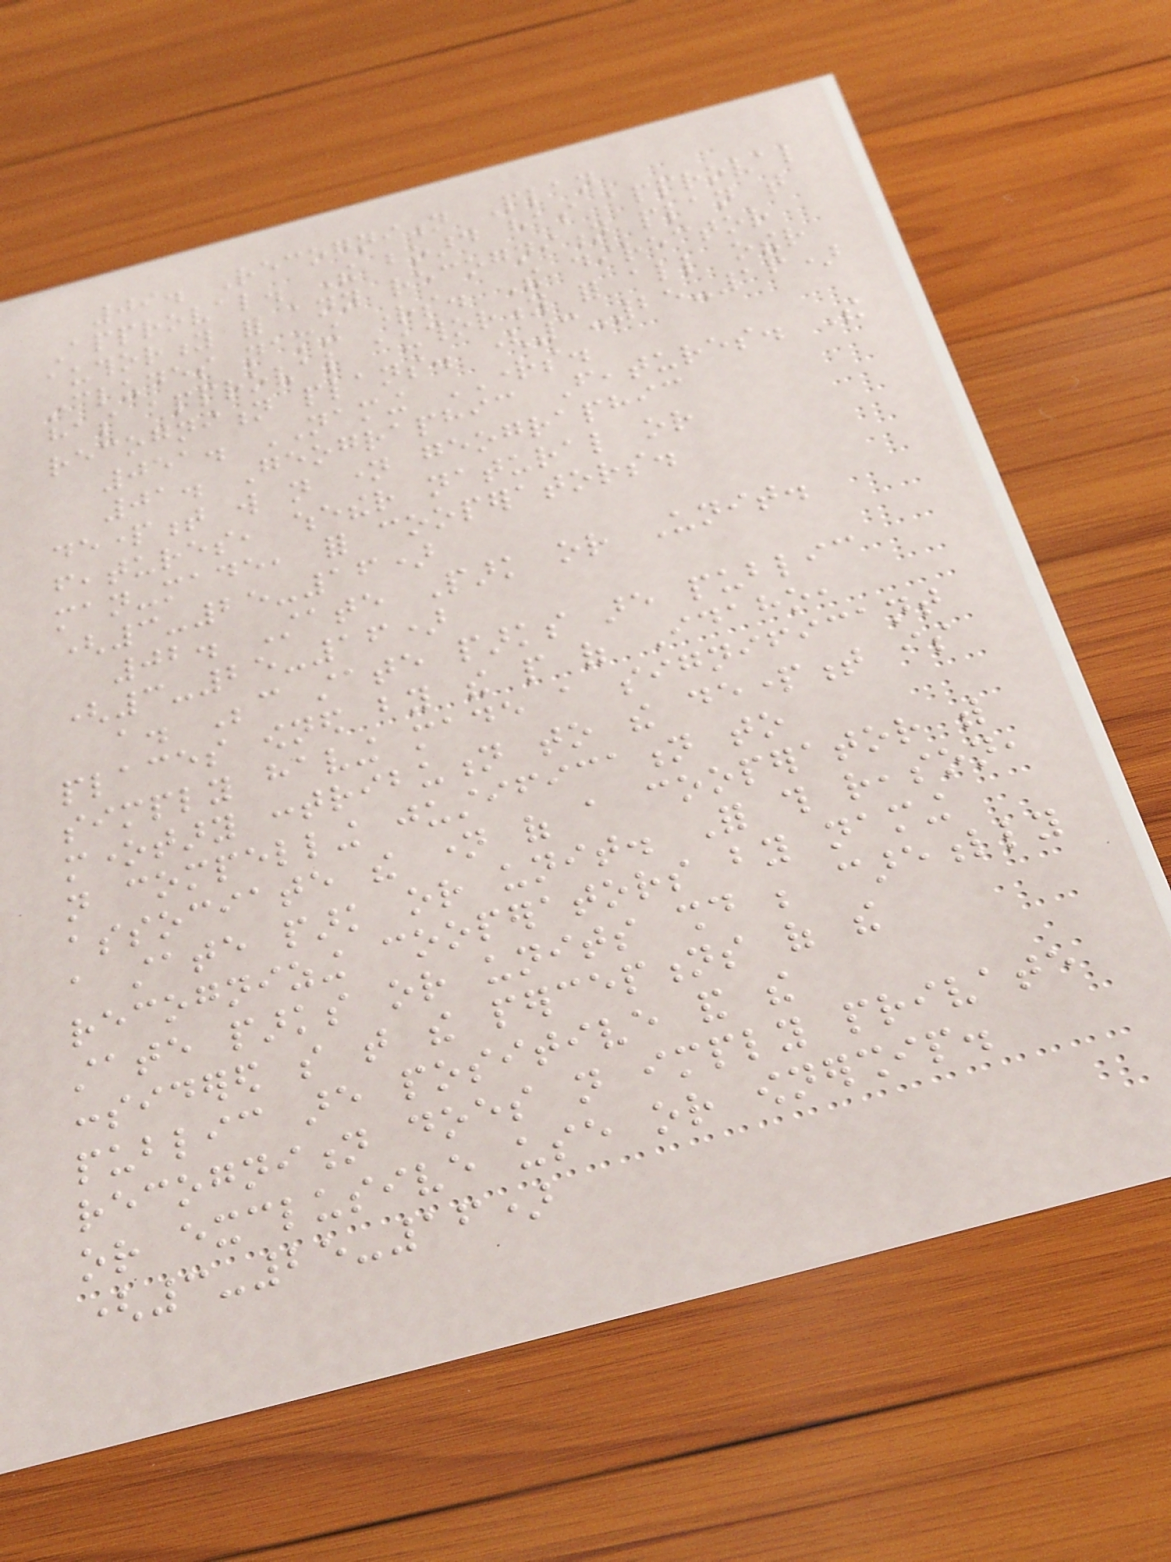09. Recognition Plan
Approval. The board has approval
authority for any recognition plan that
includes naming rights. The director
has approval authority for all other
recognition plans. (3-25-16)
051. NAMING RIGHTS.
01. Geographic Features. The
department will not name geographic
features, whether natural or
man-made, for cooperators.
(3-25-16)
02. State Park or Unit.
(3-25-16)
a. Because state parks are public
places owned by the people of Idaho,
simply having made a significant
monetary contribution to the department is
not compelling justification to
associate the name of a cooperator with
a state park or unit. For this reason,
recognizing cooperators by naming
state parks or units should be carefully
considered so that the perceptions of the
public are positive and the
recognition does not imply private
or exclusive use or ownership.
(3-25-16)
